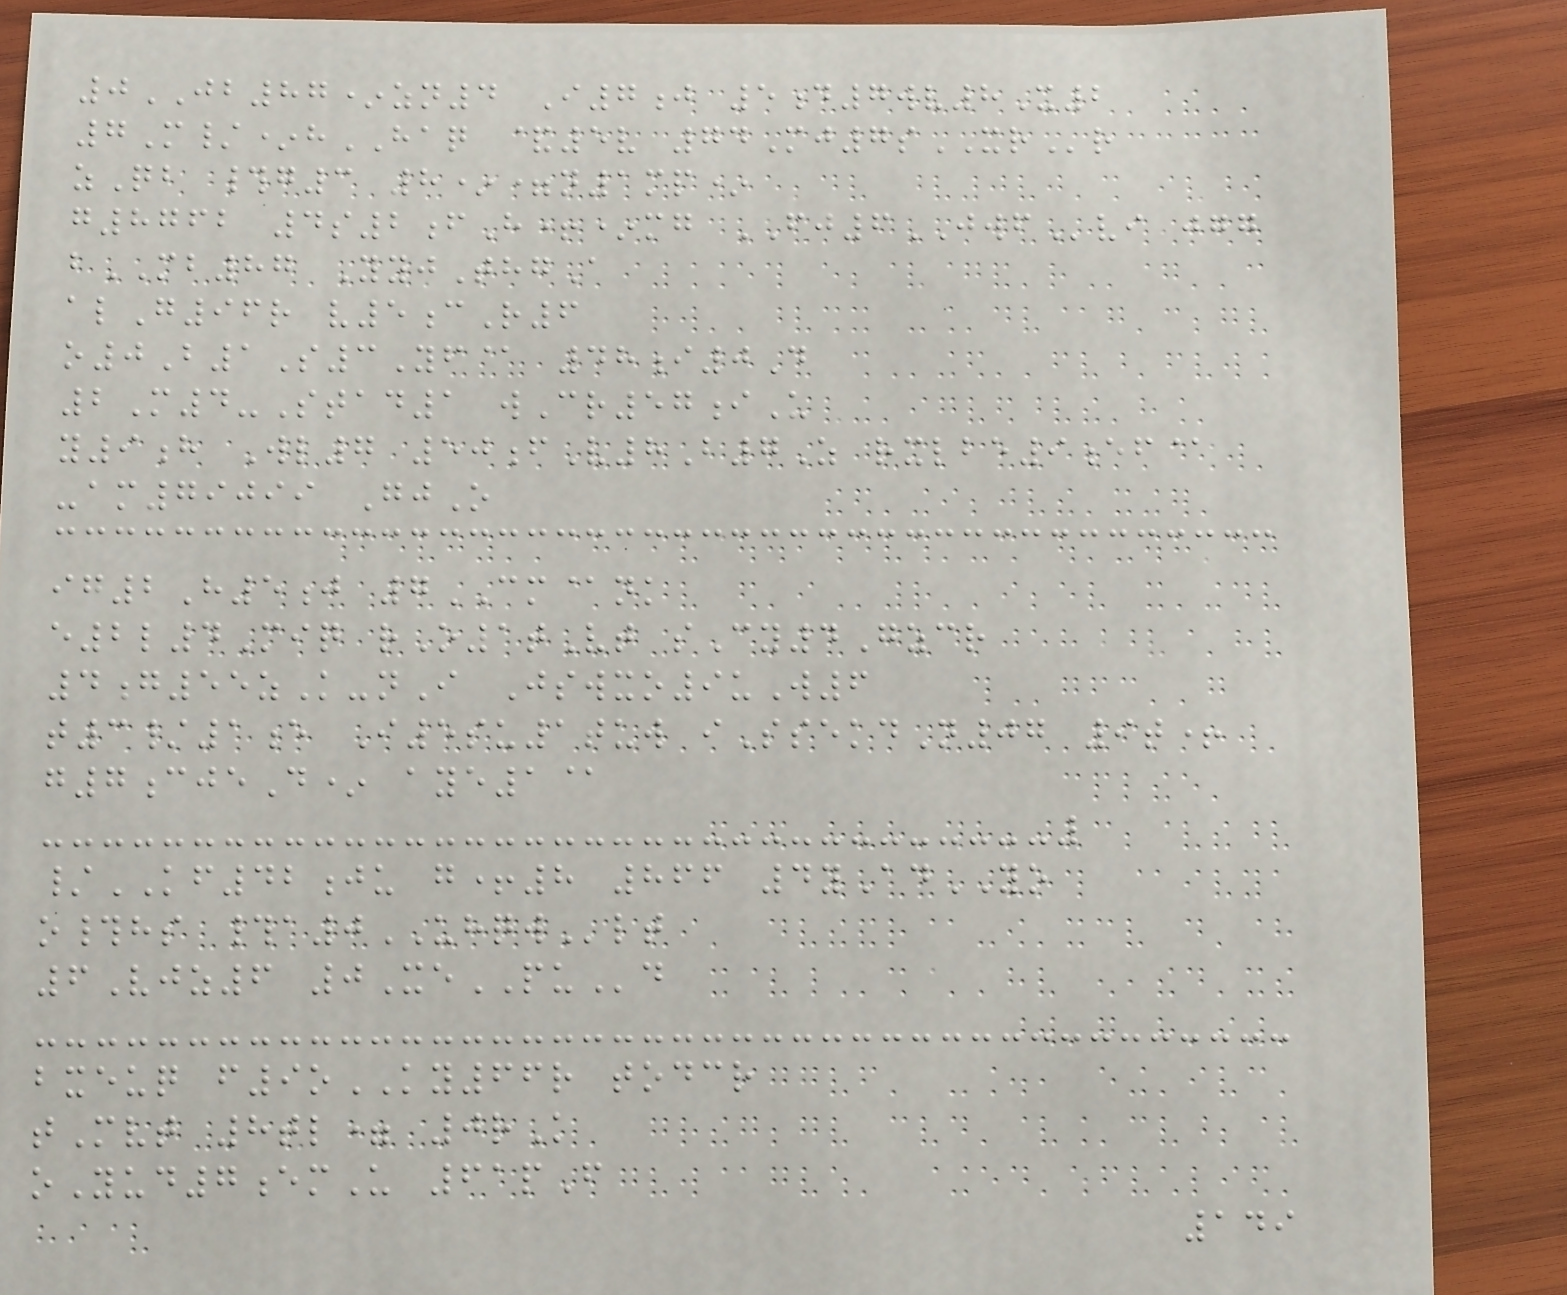0JB87*zn4 I7j 5d7wv8X2
7M/*hHAQ &5v 74Mj7sXRr
zQb #g3 8*=n1mp*
g8762 4s2fH+*mg FJ6JWFvi jgg
bMB87 YyjThgA
alG96r v5cR6
o0B1S3Yf@ 48i0D
2M4-Stad1 wCr57iU
y9h Wl7 50fV8B7Z rxlbe9ef@
-am79099 GjO
ig2H5j 7CM@nk
e2l4Miq rO1tVt sCy4Gzcr
4g55zK-nI Jswxo9uW6
t3/1e I5su1tuw iSsekdN07 9t+
g7cjeD* aye1@
/KF42ju g+8 866 4yAdYO
o#hs #a0UHQWlt
6Vjz6 0XePUd
bxeuq f9oKY66r todcr
tMvt 8tl= 0rK
oYud7emU 61pF
149
